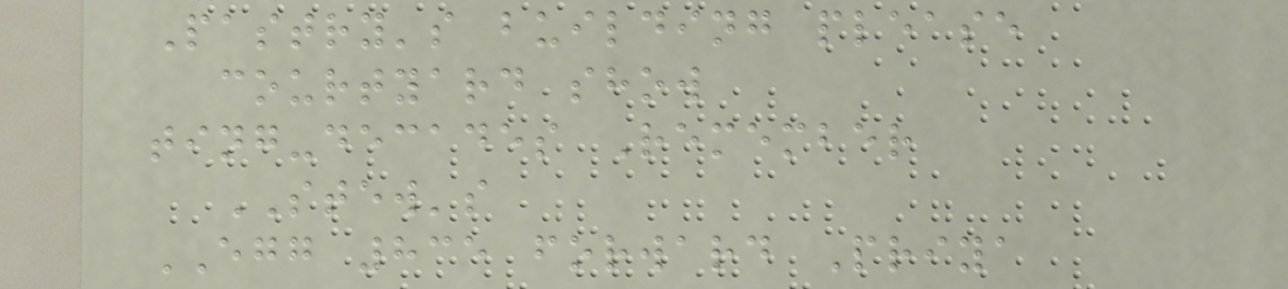Pastry's building please
courtyard show
ting-decades Remember
STEW's
EGG 835 forward Priya
